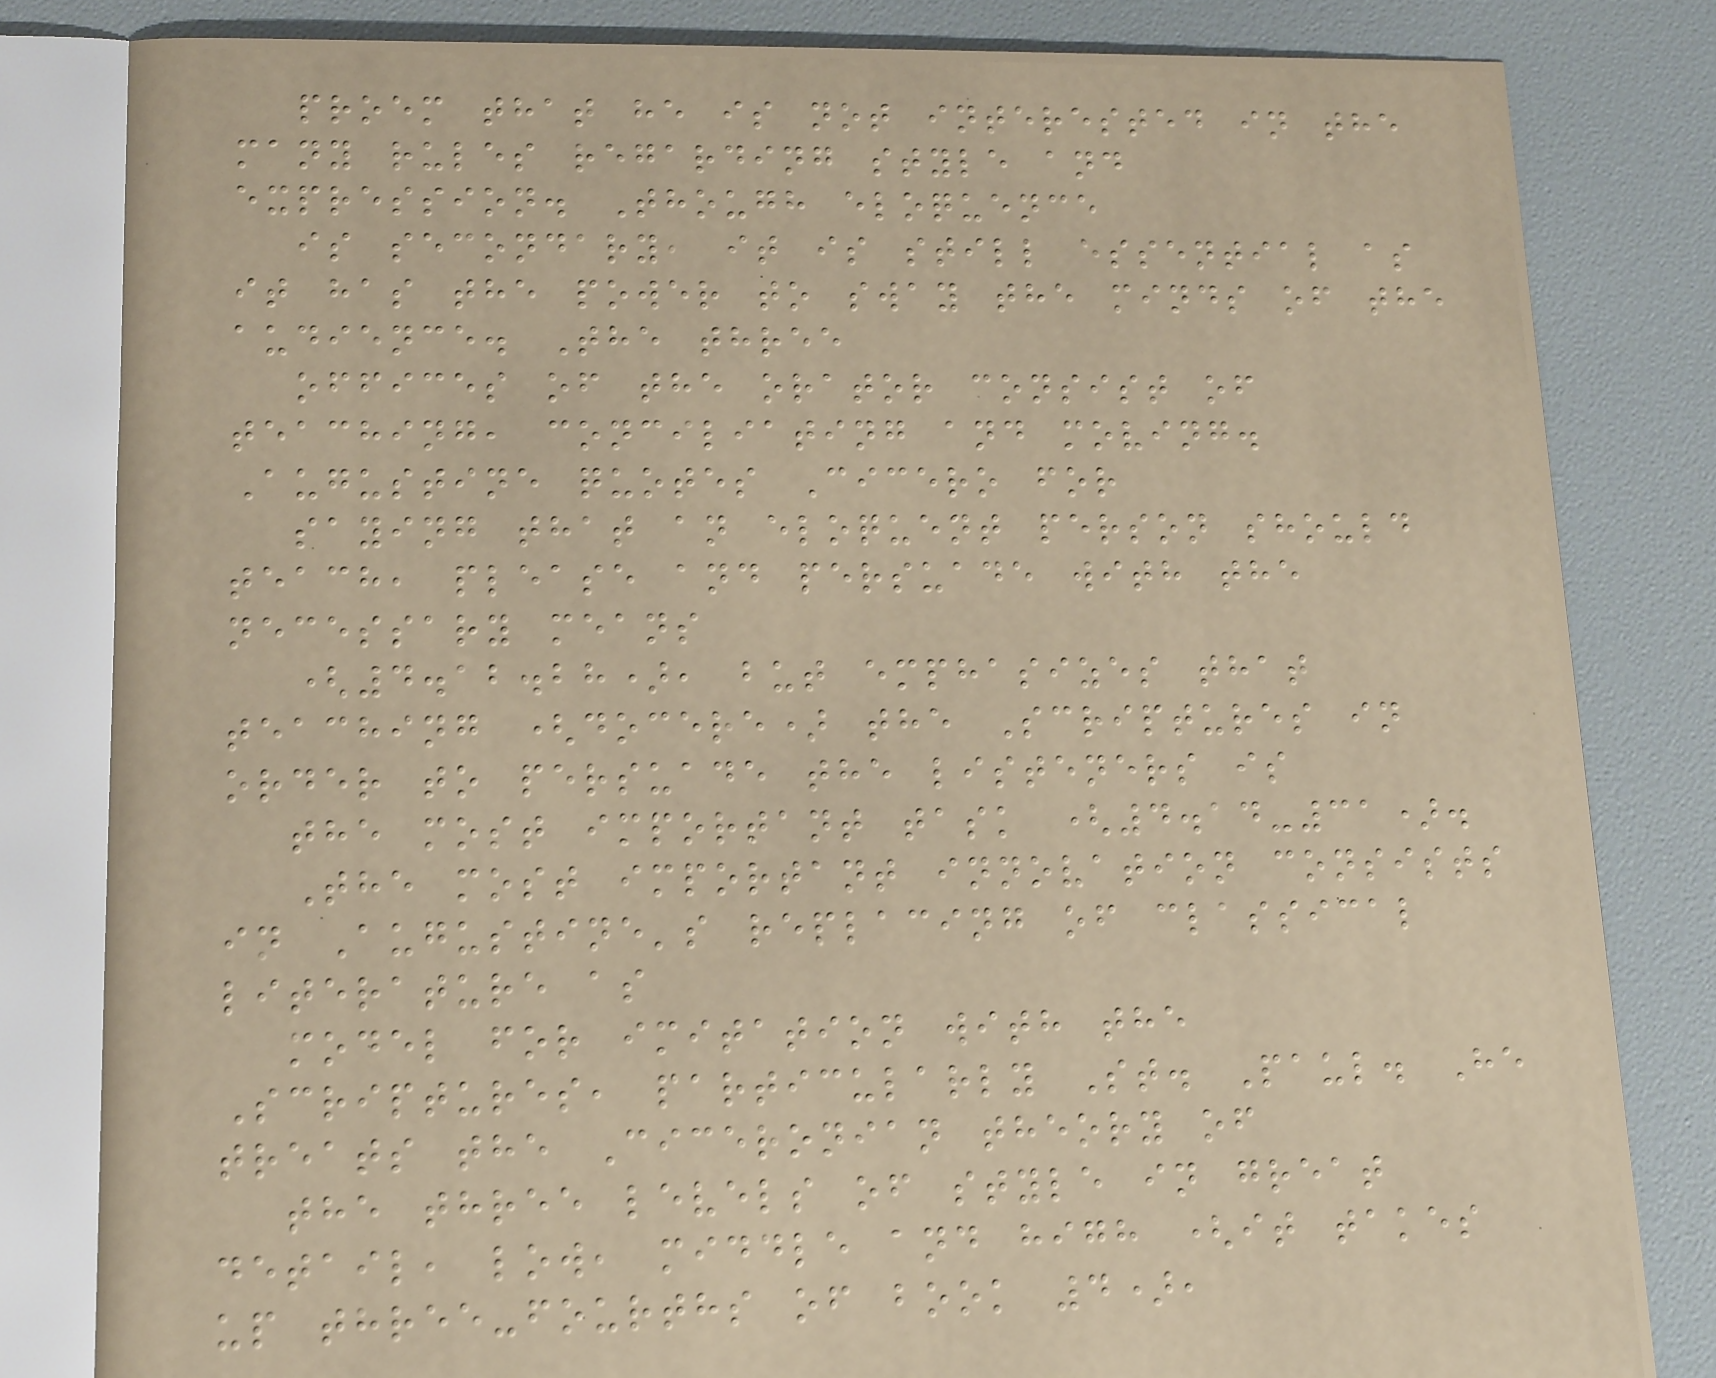proem that he is not interested in the
many rules regarding style and
expression. Though eloquence
is secondary, it is still essential as
it has the power to sway the minds of the
audience. The three
offices of the orator consist of
teaching, conciliating and moving.
Augustine quotes Cicero for
saying that an eloquent person should
teach, please and persuade with the
necessary means
(4.12.28), but emphasizes that
teaching (docere) the Scriptures in
order to persuade the listeners is
the most important task (4.14-31).
The most important innovation consists
in Augustine's replacing of classical
literature as
model for imitation with the
Scriptures, particularly St. Paul. He
treats the Ciceronian theory of
the three levels of style in great
detail, low, middle and high (it takes
up three-fourths of book 4),
